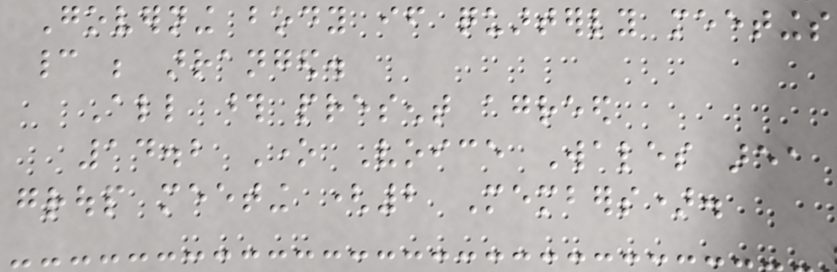Governing body if quarterly meetings
cannot be arranged.
All those present agreed
14.2 One Voice Wales area
group meeting (2 Members).
